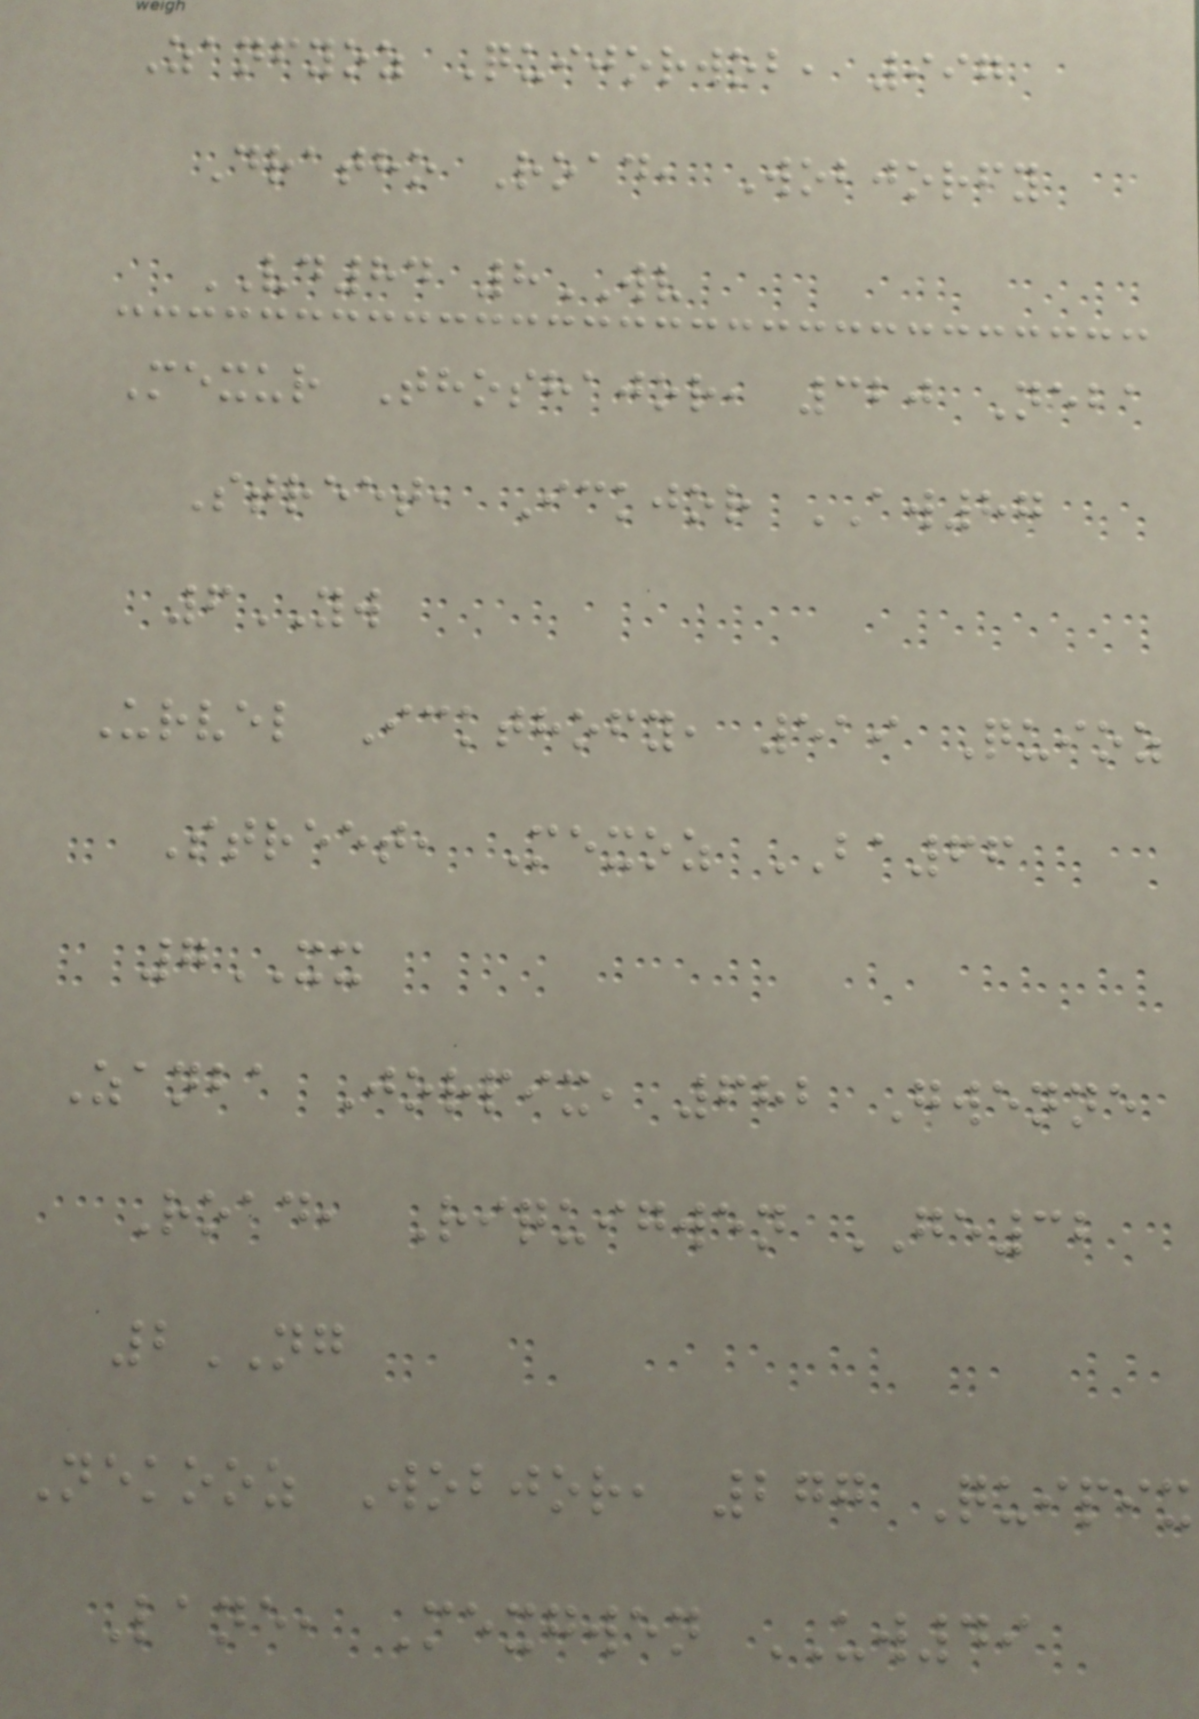Zanfyoz Quijorwob, 997
Dratho Road, Wobjorfy
VD84 8WV
Mexur Thoshajor, 320 Neba
Street, Ickjor AW87
6YW
Urvel Ickthofy, 519 Quioz
Street, Mexoz BA66
7XX
Zanba Jorpix, 682 Gwenne
Road, Riquigwen GE32
2NG
Nekooz Wobjor, 277 Quipix
Lane, Mexgwen UW49
